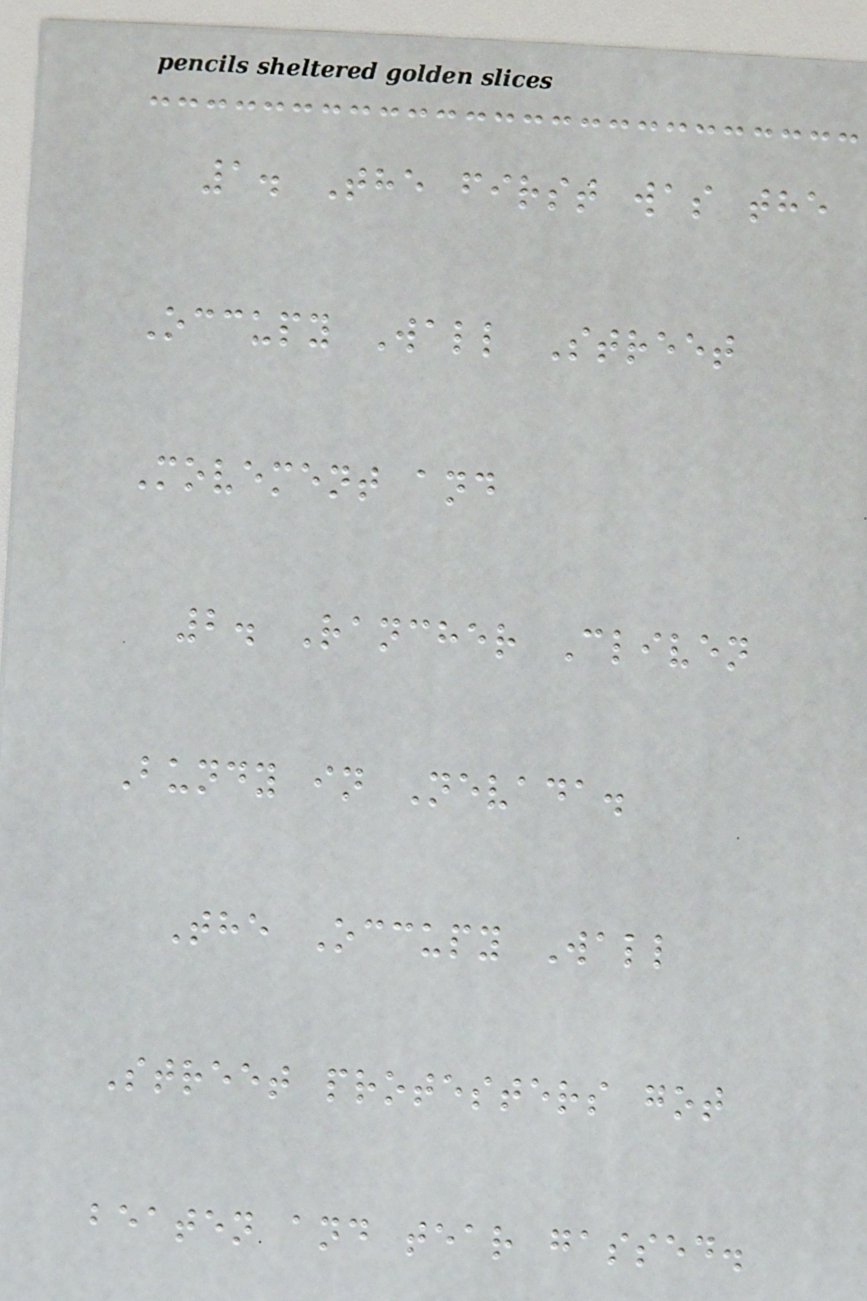1. The first was the
Occupy Wall Street
Movement and
2. Rancher Cliven
Bundy in Nevada.
The Occupy Wall
Street protesters got
beaten and tear gassed.
